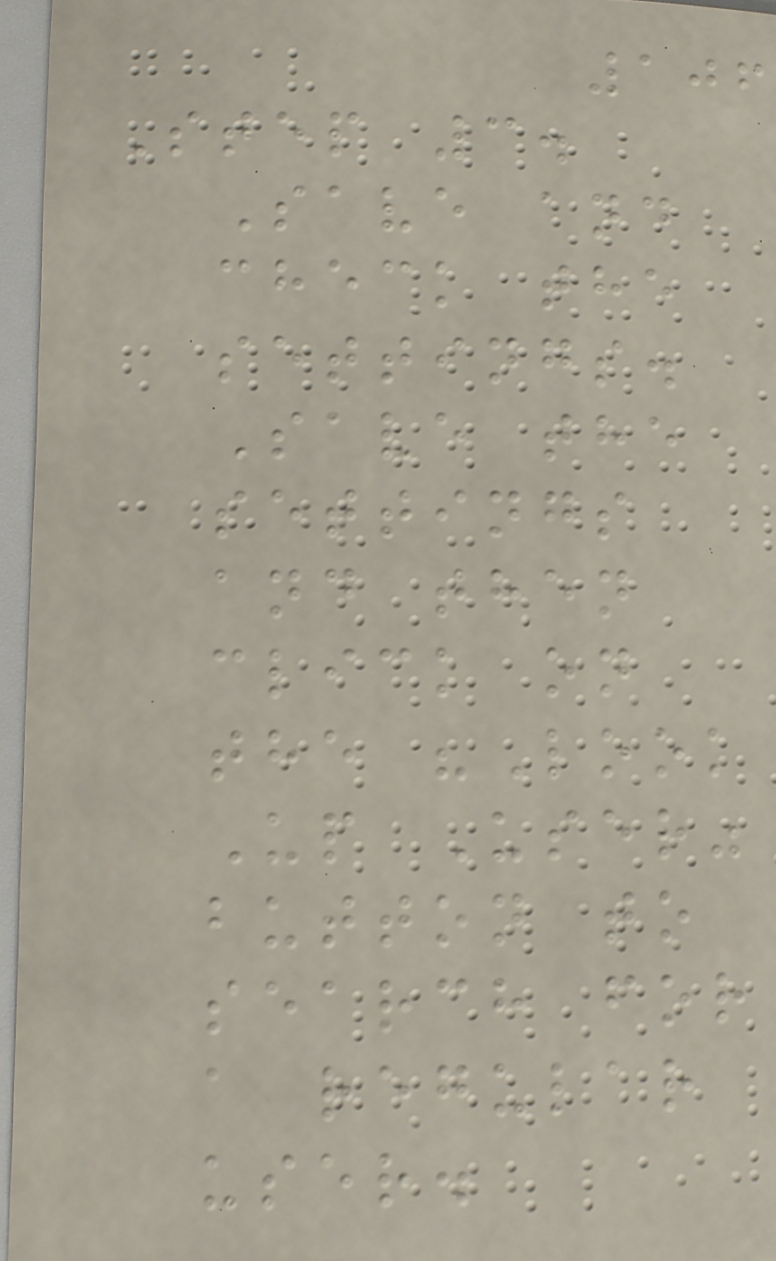106
Step 3.
Save and
check the
settings.
Save the
settings
and then
click on
the "Look
Up User"
button to
search for
a regular
user.
